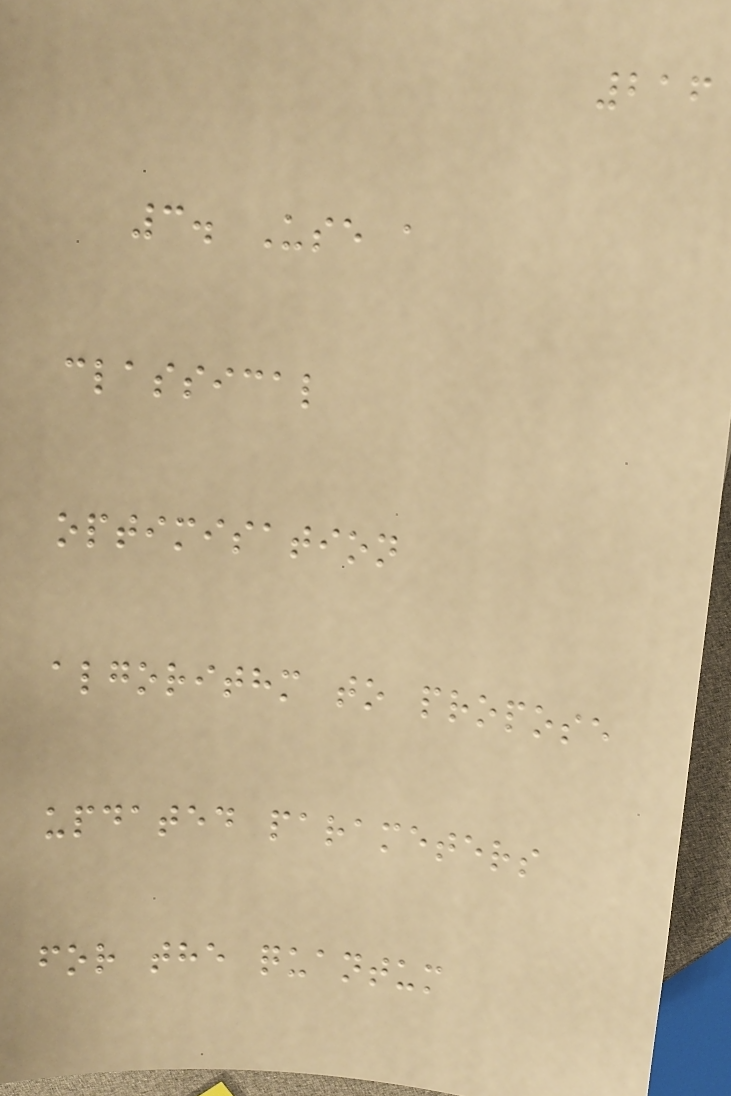216
3. Use a
classical
optimisation
algorithm to propose
updated parameters
for the quantum
